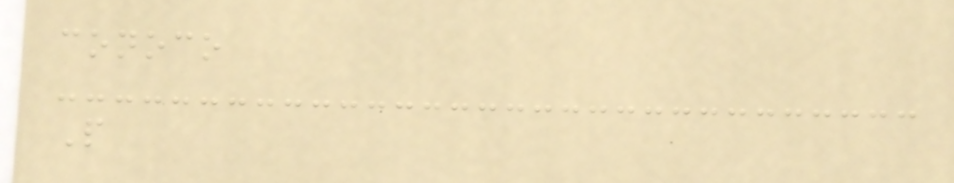conoco
P
